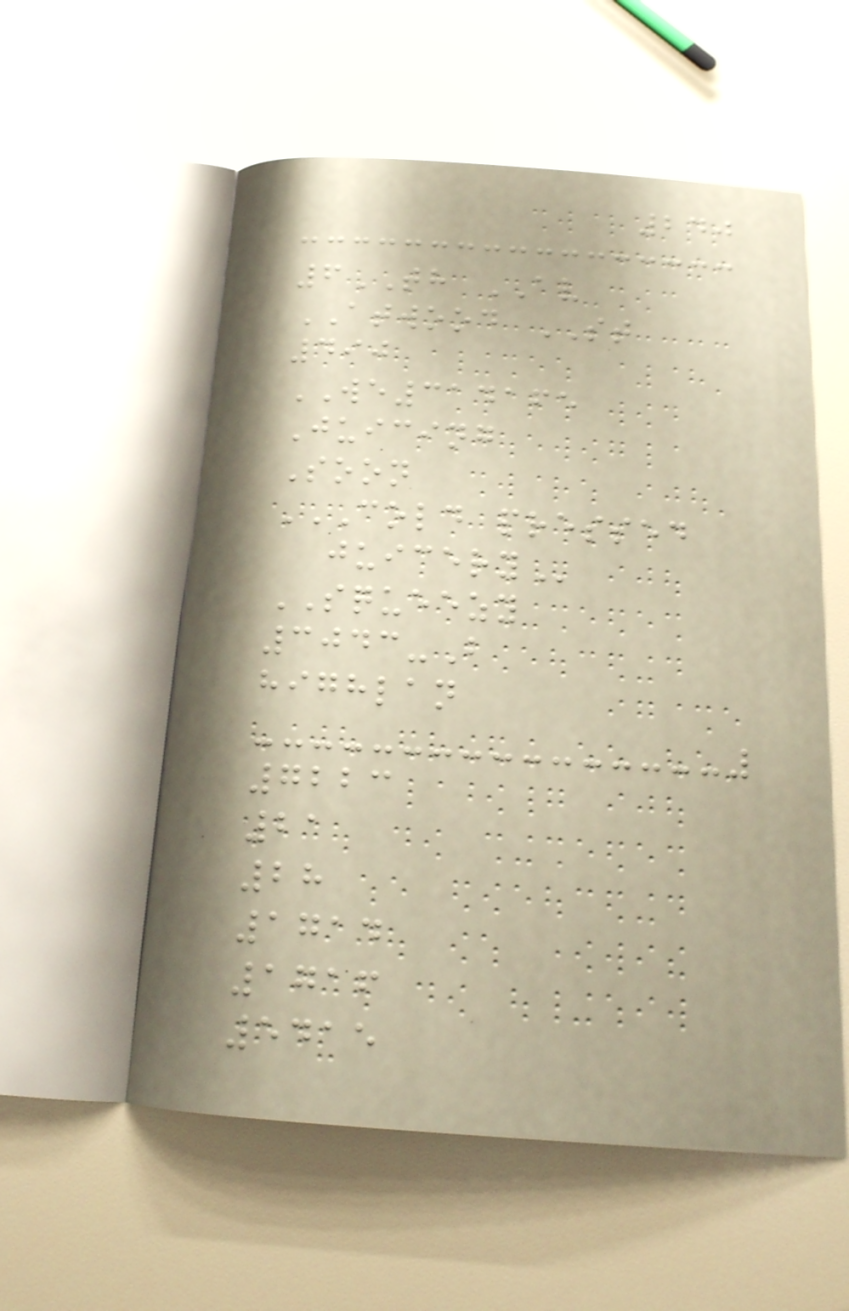240
6TH AV
ATWOOD ST
490
WE314165
Juicing
Soon
COLD PRESSED
JUICERY
SQUEEZY
3043-B
highlan
7223
21
28
1714
1716
5415
